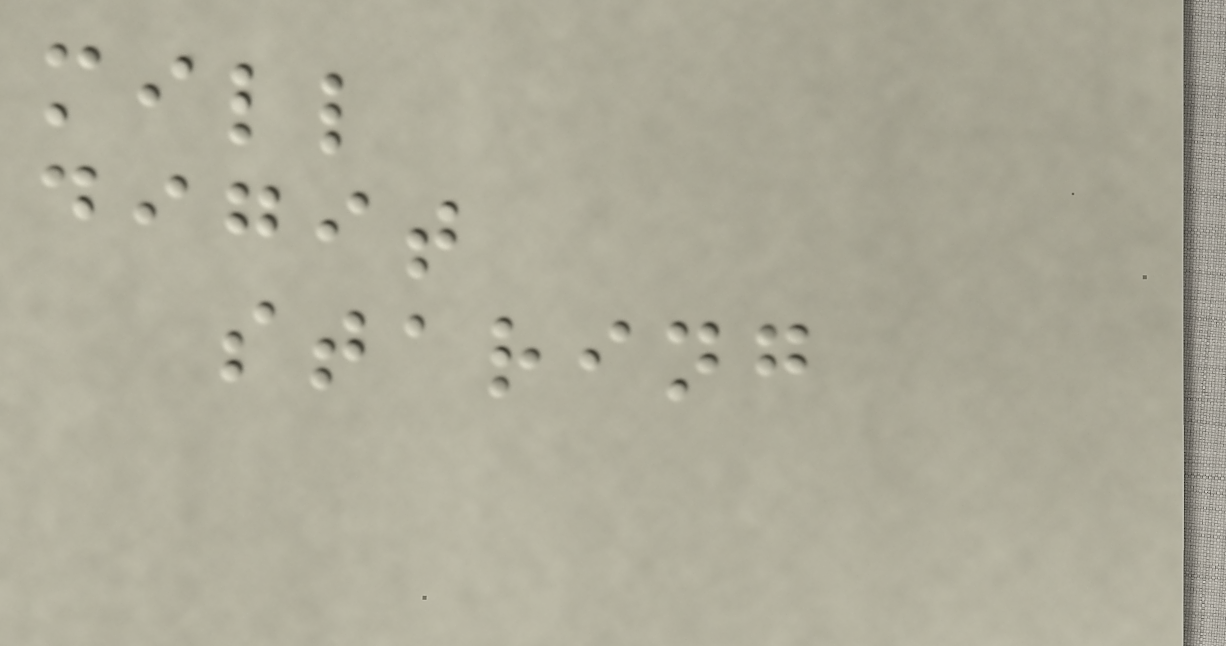mill
digit
staring
